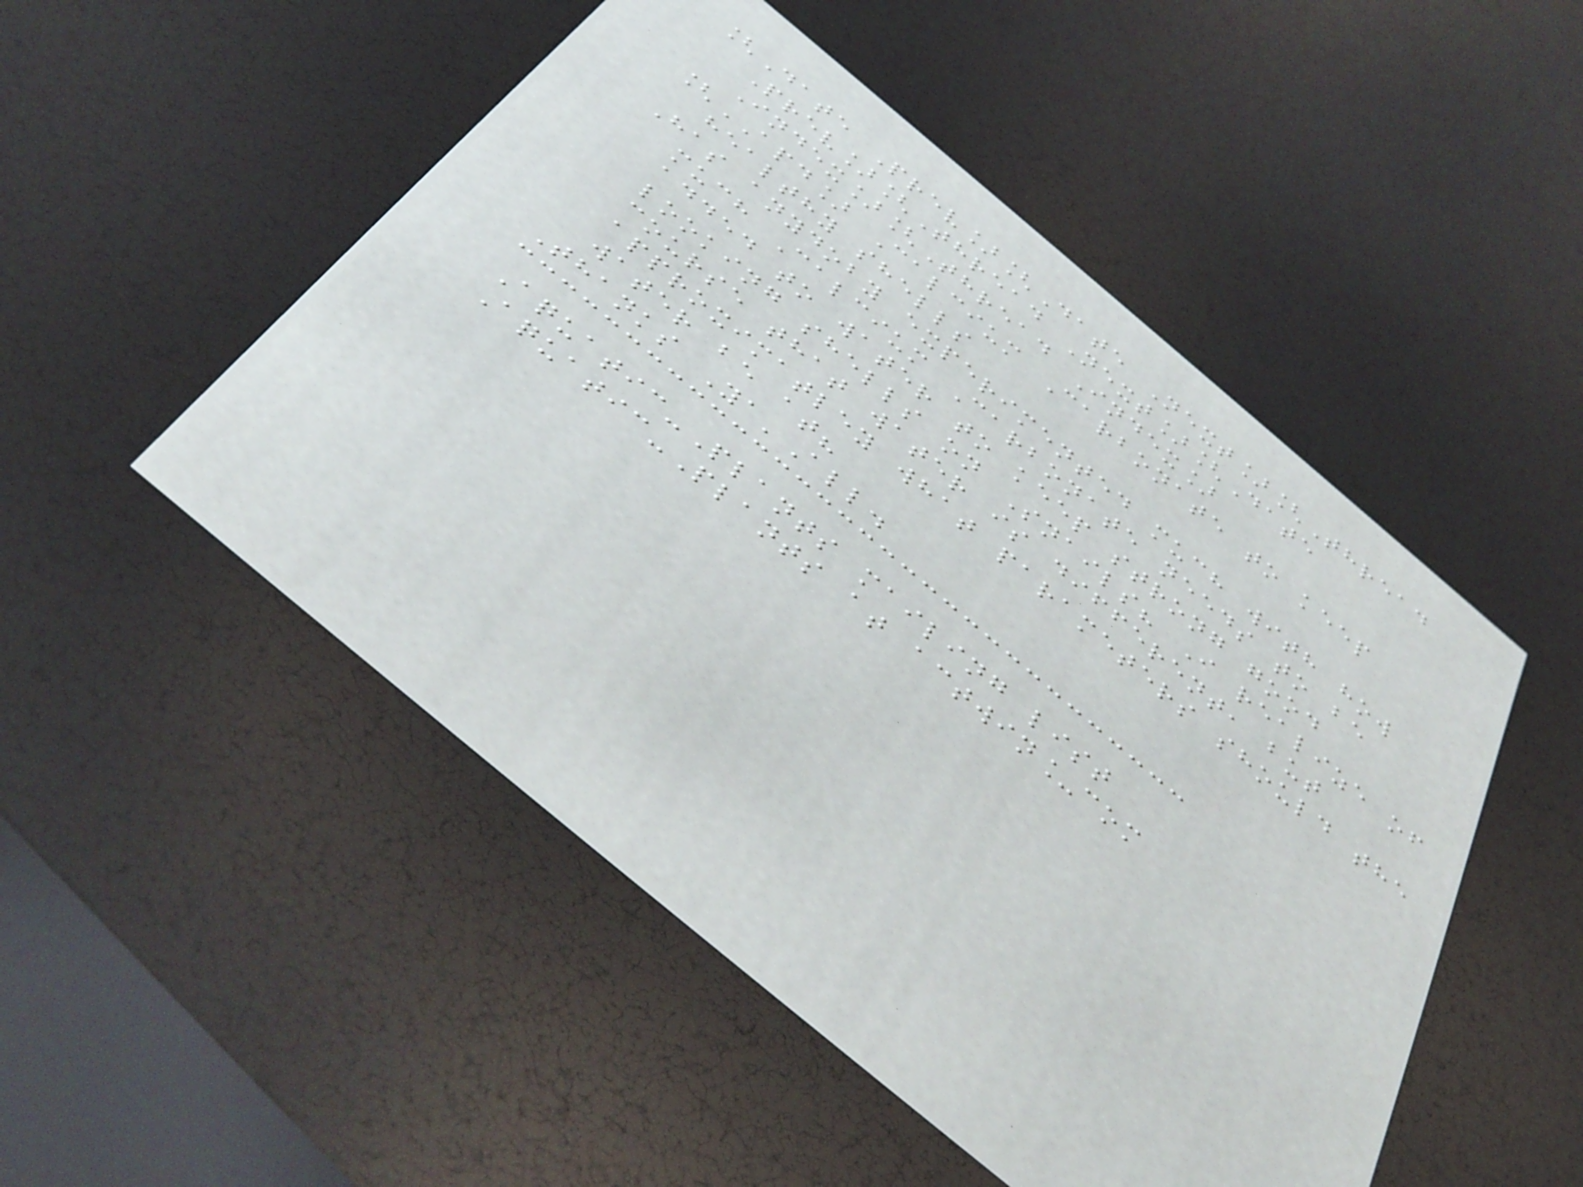[Date Prev][Date Next][Thread
Prev][Thread Next][Date
Index][Thread Index]
[APD] Calcium Carbonate to keep
healthy shells
Has anydoby experimented much with how
much Calcium Carbonate needs to be
added to water to keep strong good
looking shells on Snails? I realize of
course that water is different, but
approximatley what parameters should the
water be at?
Thanks Ya'All.
Aquatic-Plants mailing list
Aquatic-Plants at actwin_com
